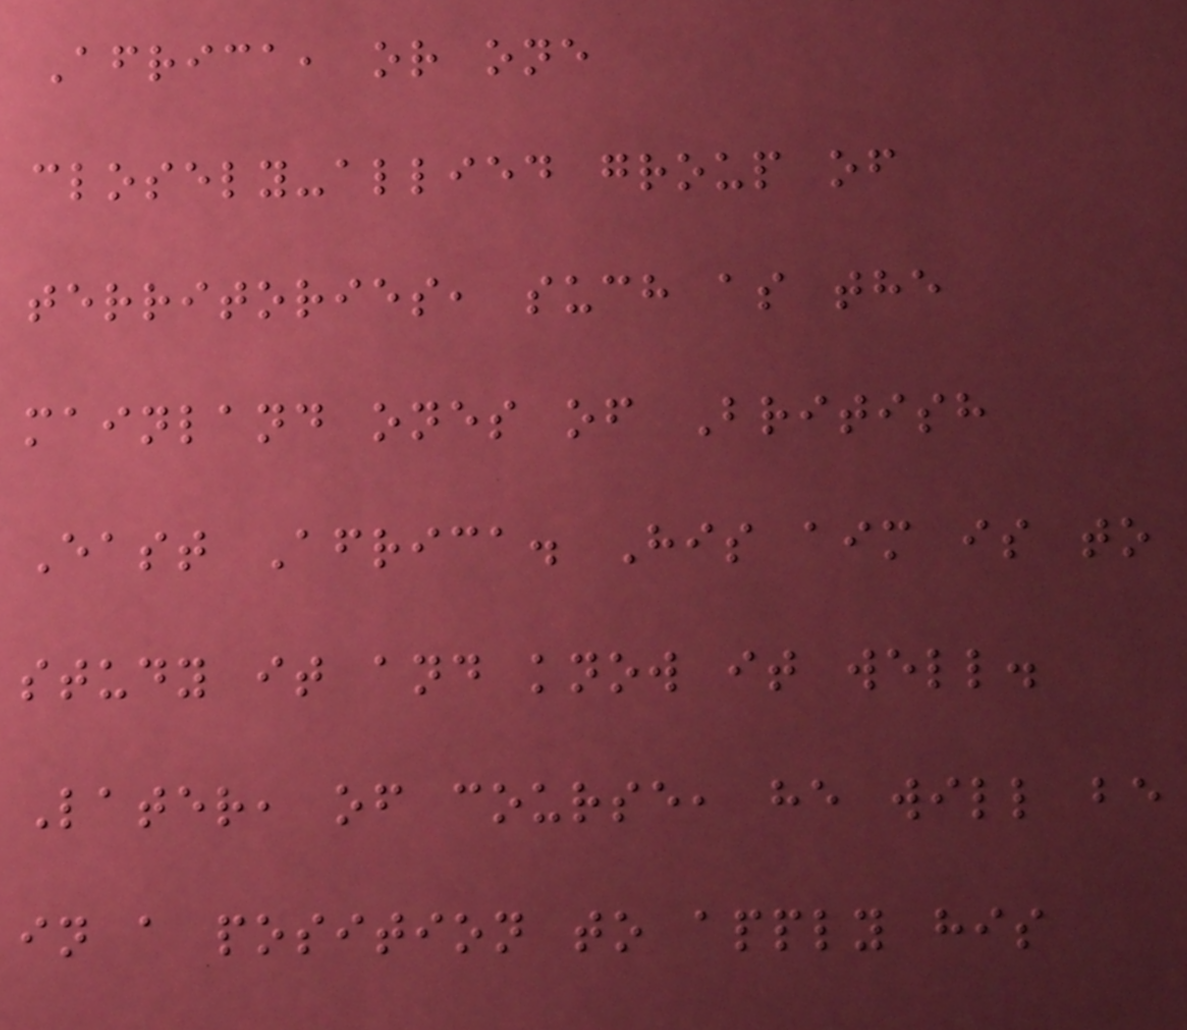Africa, or one
closely-allied group of
territories, such as the
mainland ones of British
East Africa. His aim is to
study it and know it well.
Later, of course, he will be
in a position to apply his
